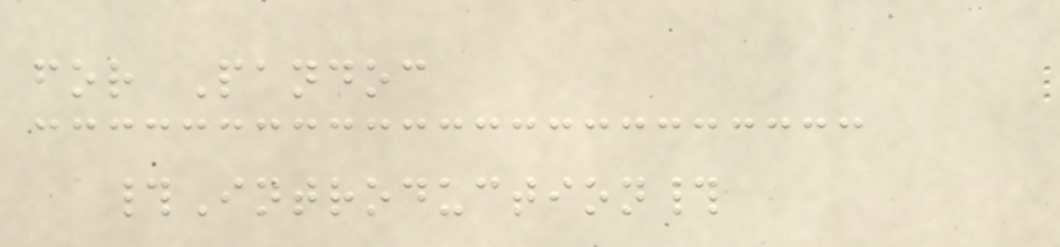for Pandoc
#Introduction#
